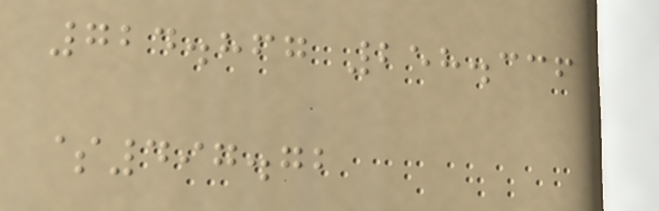724.867 258.336
$497.72
